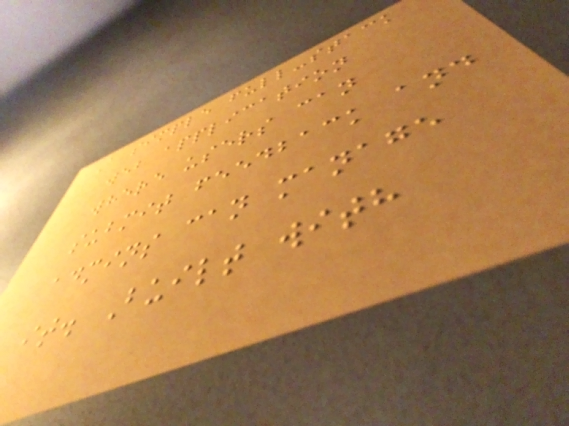A simple full-stack
web application
where users can
submit feedback and
admins can manage
it. Built with
